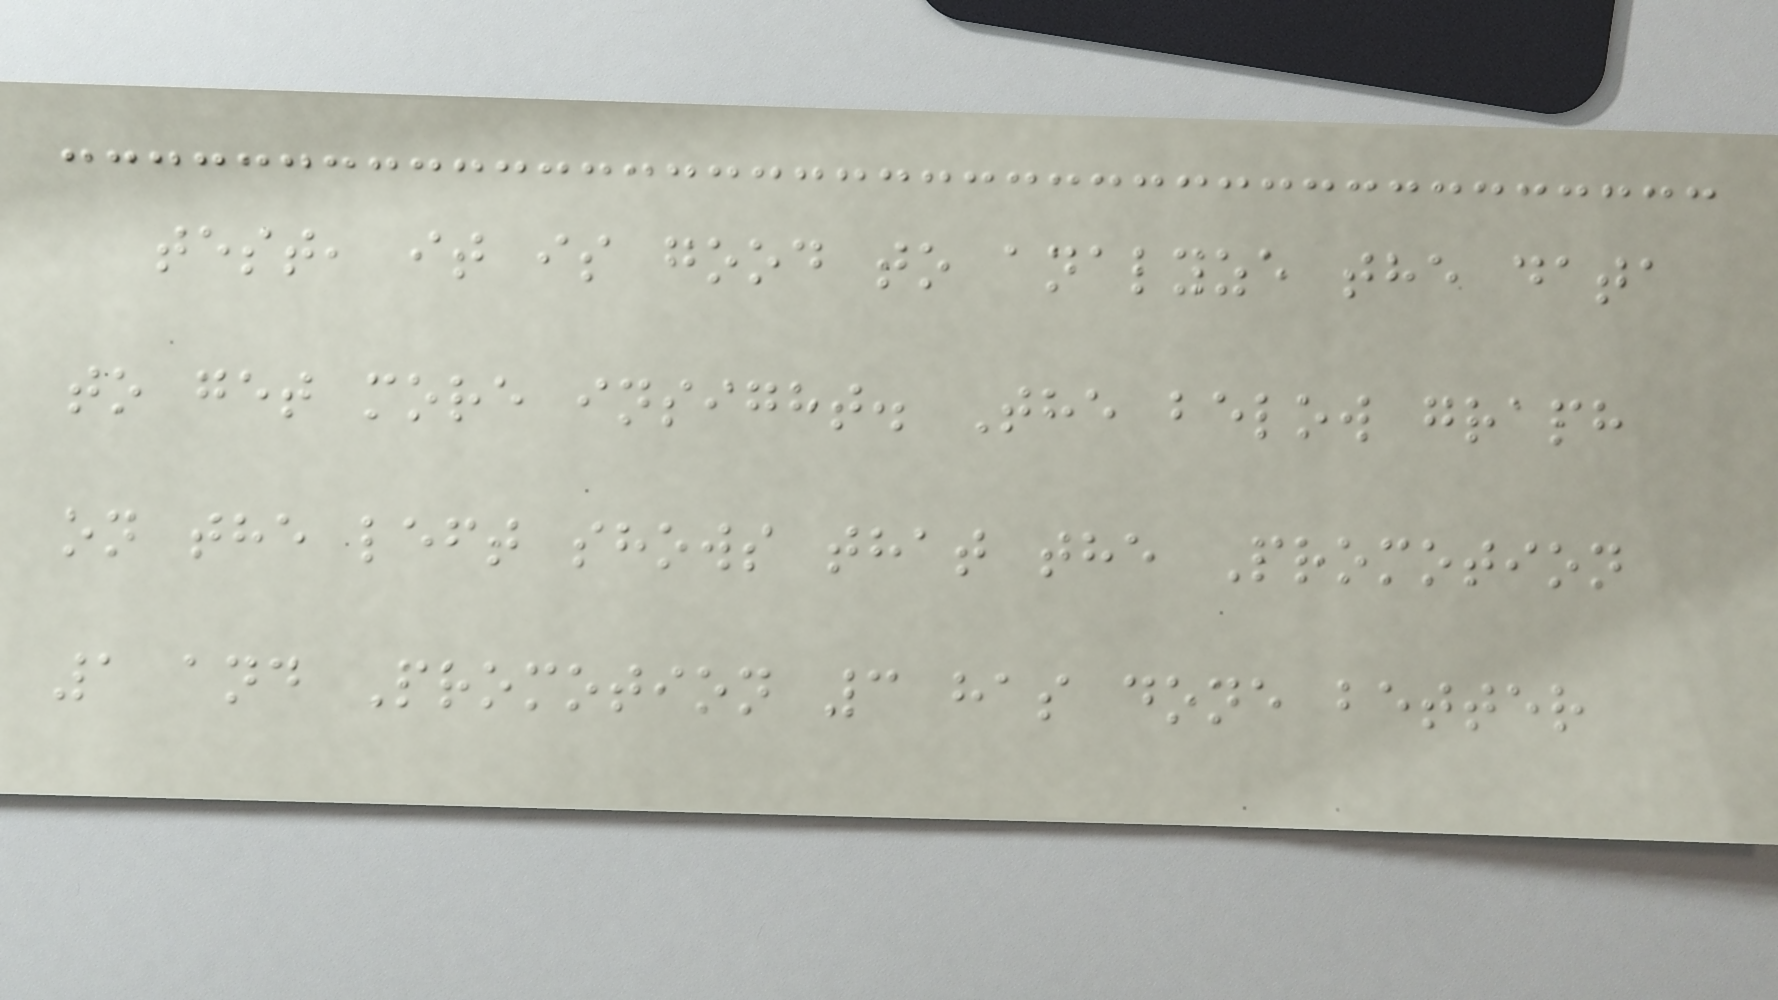test, it is good to analyze the data
to get more insight. The below graph
on the left shows that the Promotion
1 and Promotion 3 has done better
